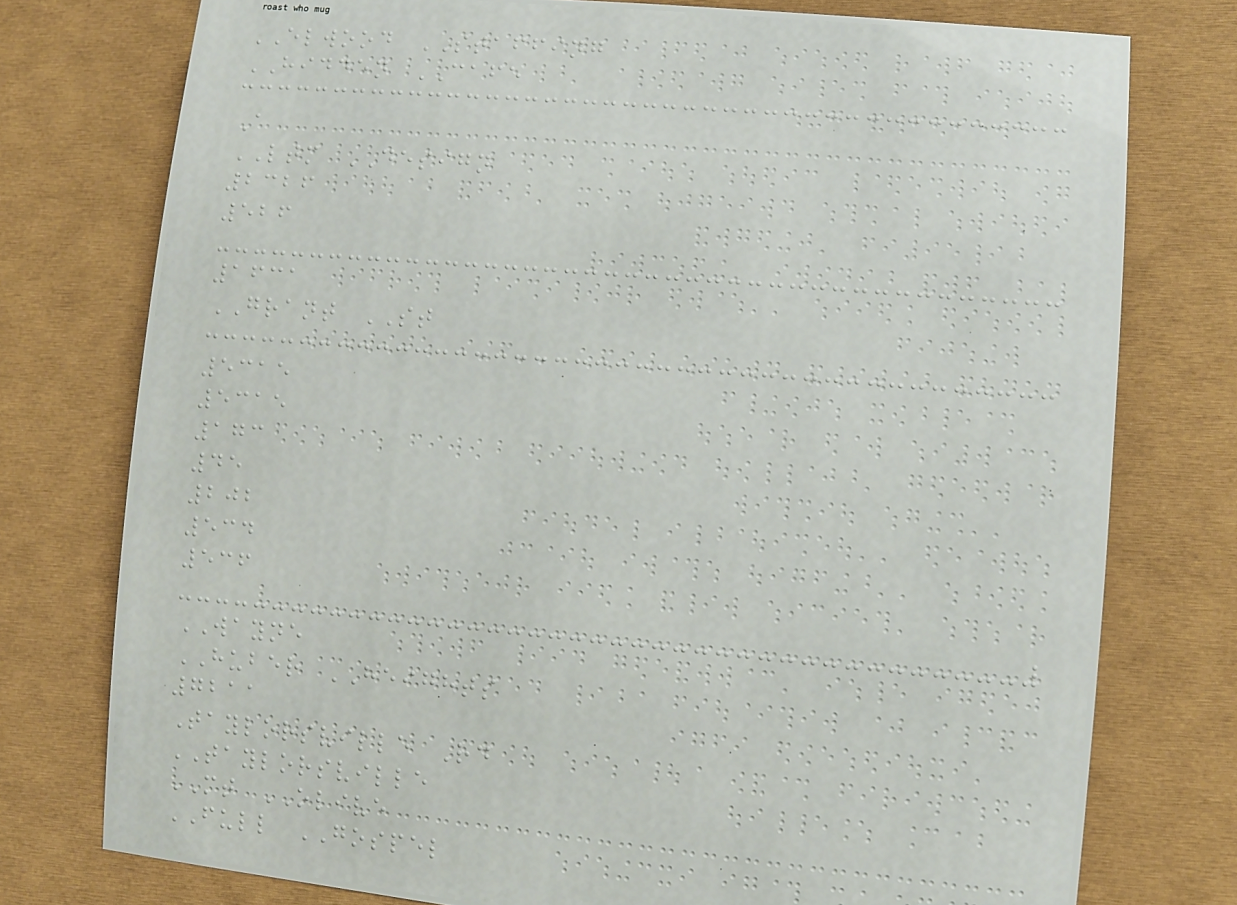ELWOOD STAFFING
HIDDEN CAFE
A
LTM DESIGN
2326
526
1631
GRANT ST
5315
5315
173
45
202
534
536
WAYNE
HUBER HEIGHTS
7211
Taylorsville Rd
TAYLORSVILLE
MT OLIVE
FULL GOSPEL
